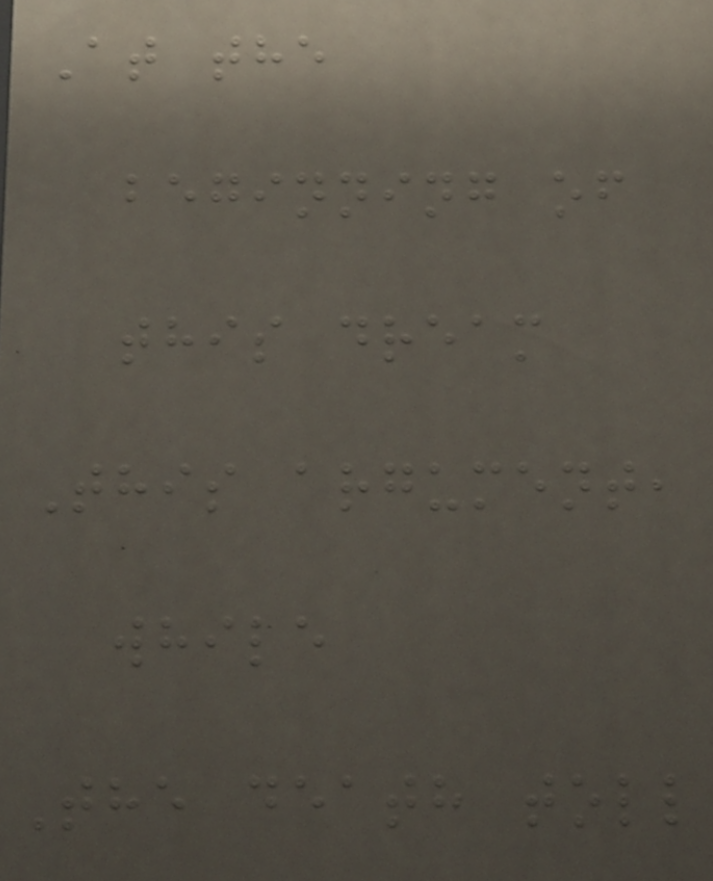At the
beginning of
this dream
This argument,
while
The death toll
